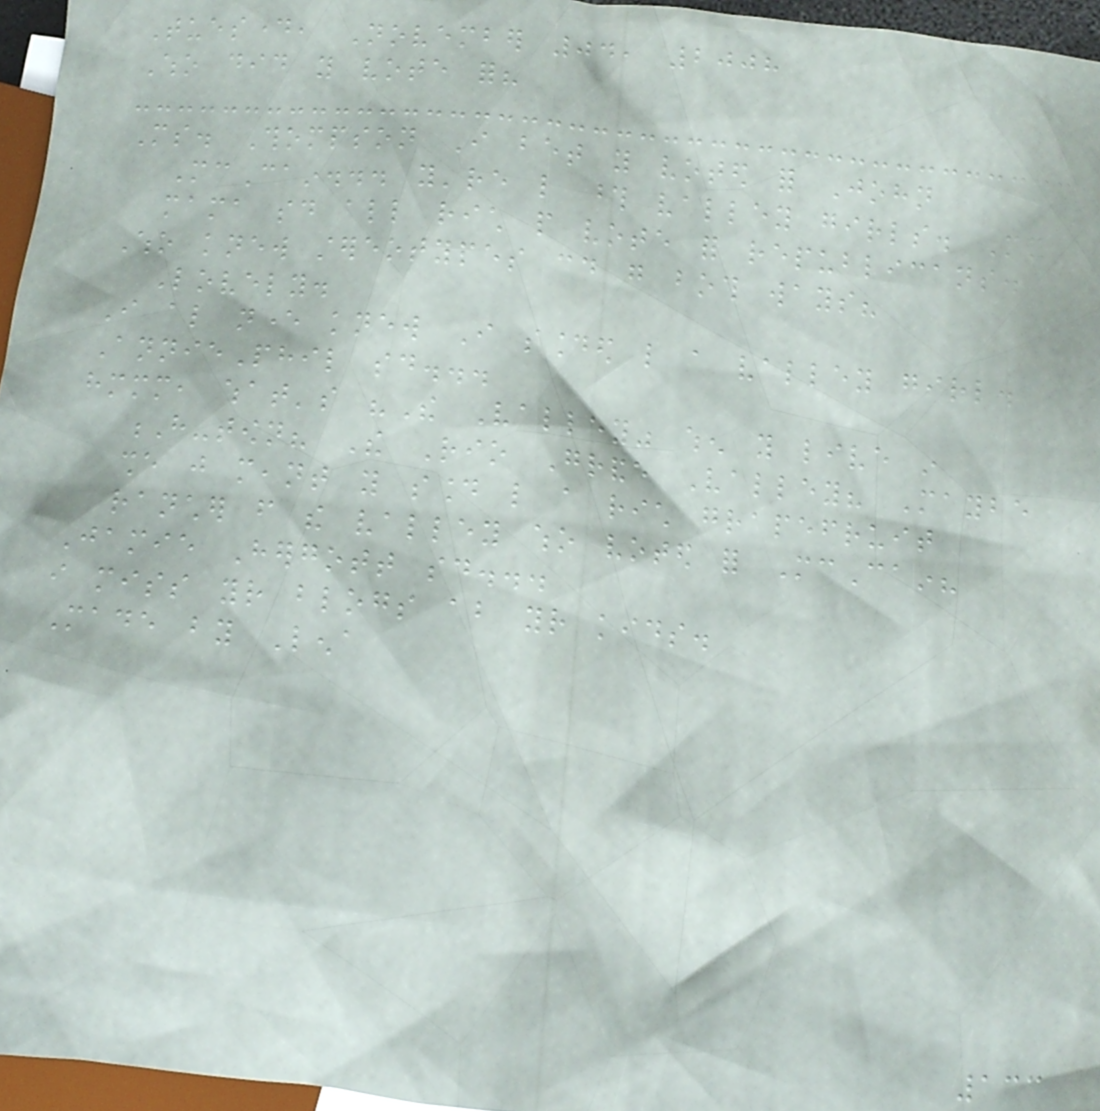Tuesday, November 04, 2008
Who did you vote for?
Ms. Thompson I bet you voted for John
McCain... you're like those valley girls. My
mama said all rich people vote for republicans.
Who knew stereotypes could go both ways?
Lovely.
I also never knew I sounded like a valley girl.
AnniePhil said...
hmmm, what's "The Valley" when you live in
H-town? The Rio Grande Valley? Maybe
she just meant you sound like a rich grapefruit
rancher from the valley who voted for McCain?
Jamie Hergott said...
i miss your blogs about your kids.
Made by Lena
133
